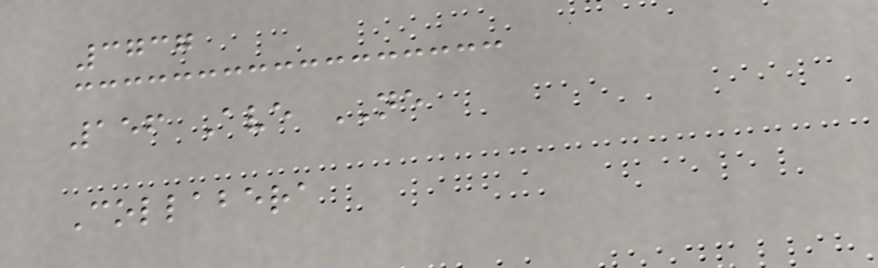3737
156 Ave NE
Collabera
